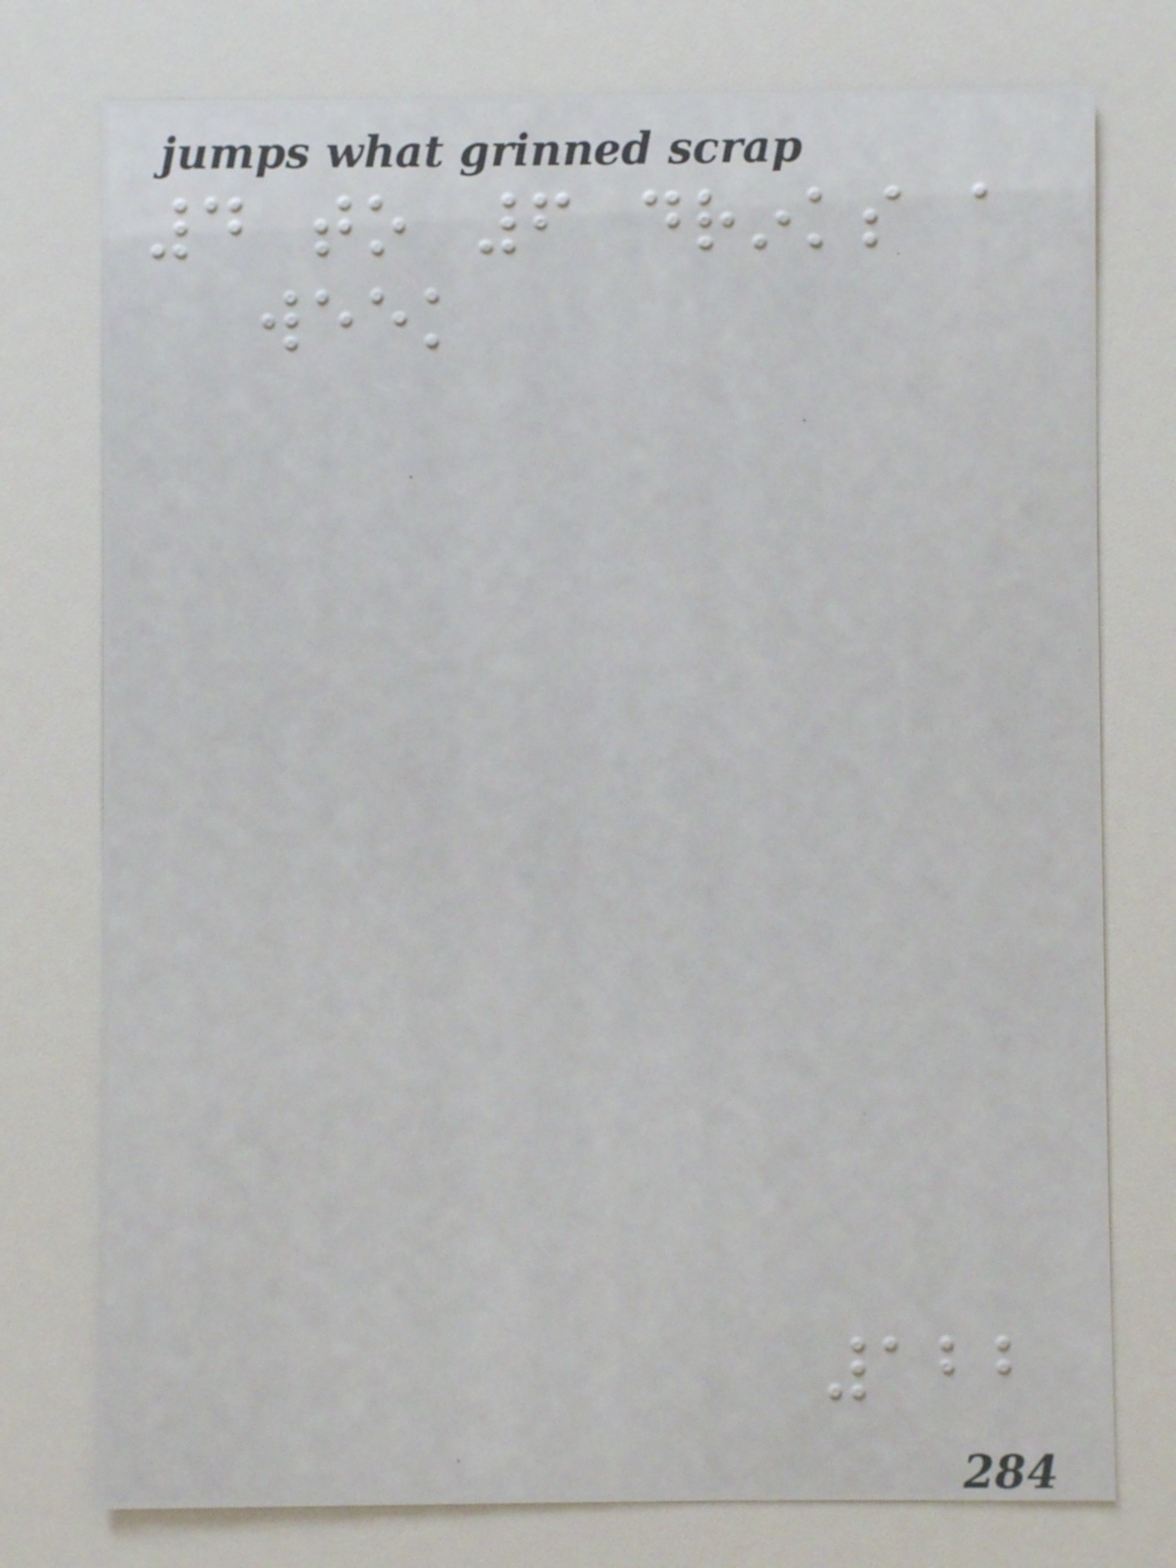4 to 6 drinks a
week
122
